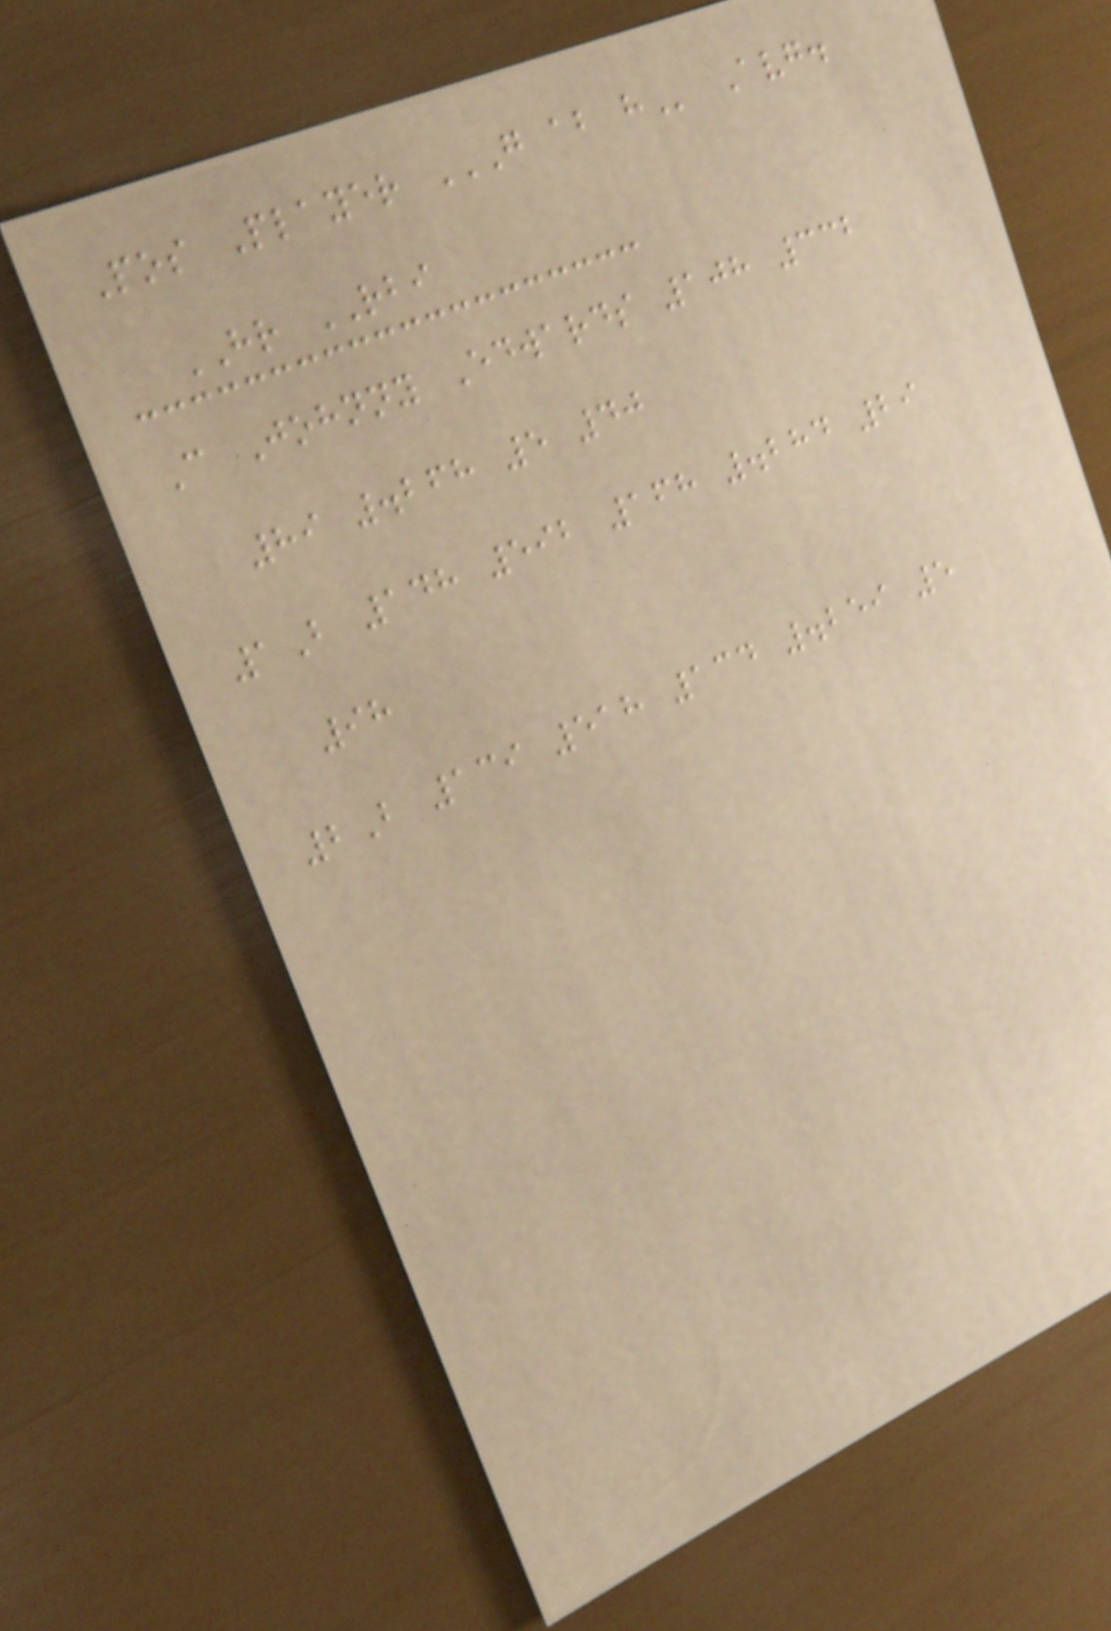Pos Player G AB H Avg.
HR RBI
C Johnny Edwards 108 332
89 .268 5 40
1B 148 592 168 .284 29
98
2B 139 518 134 .259 5
